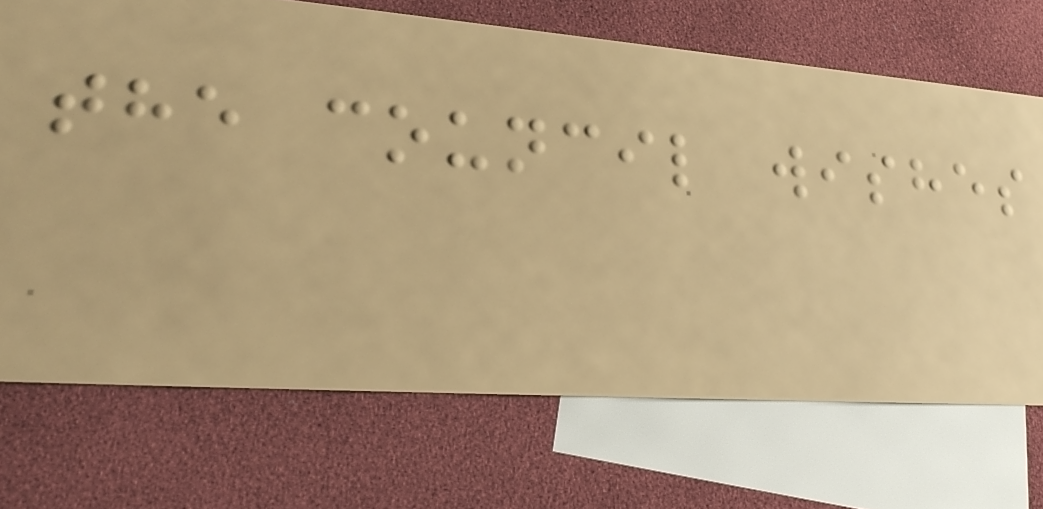the council wishes
